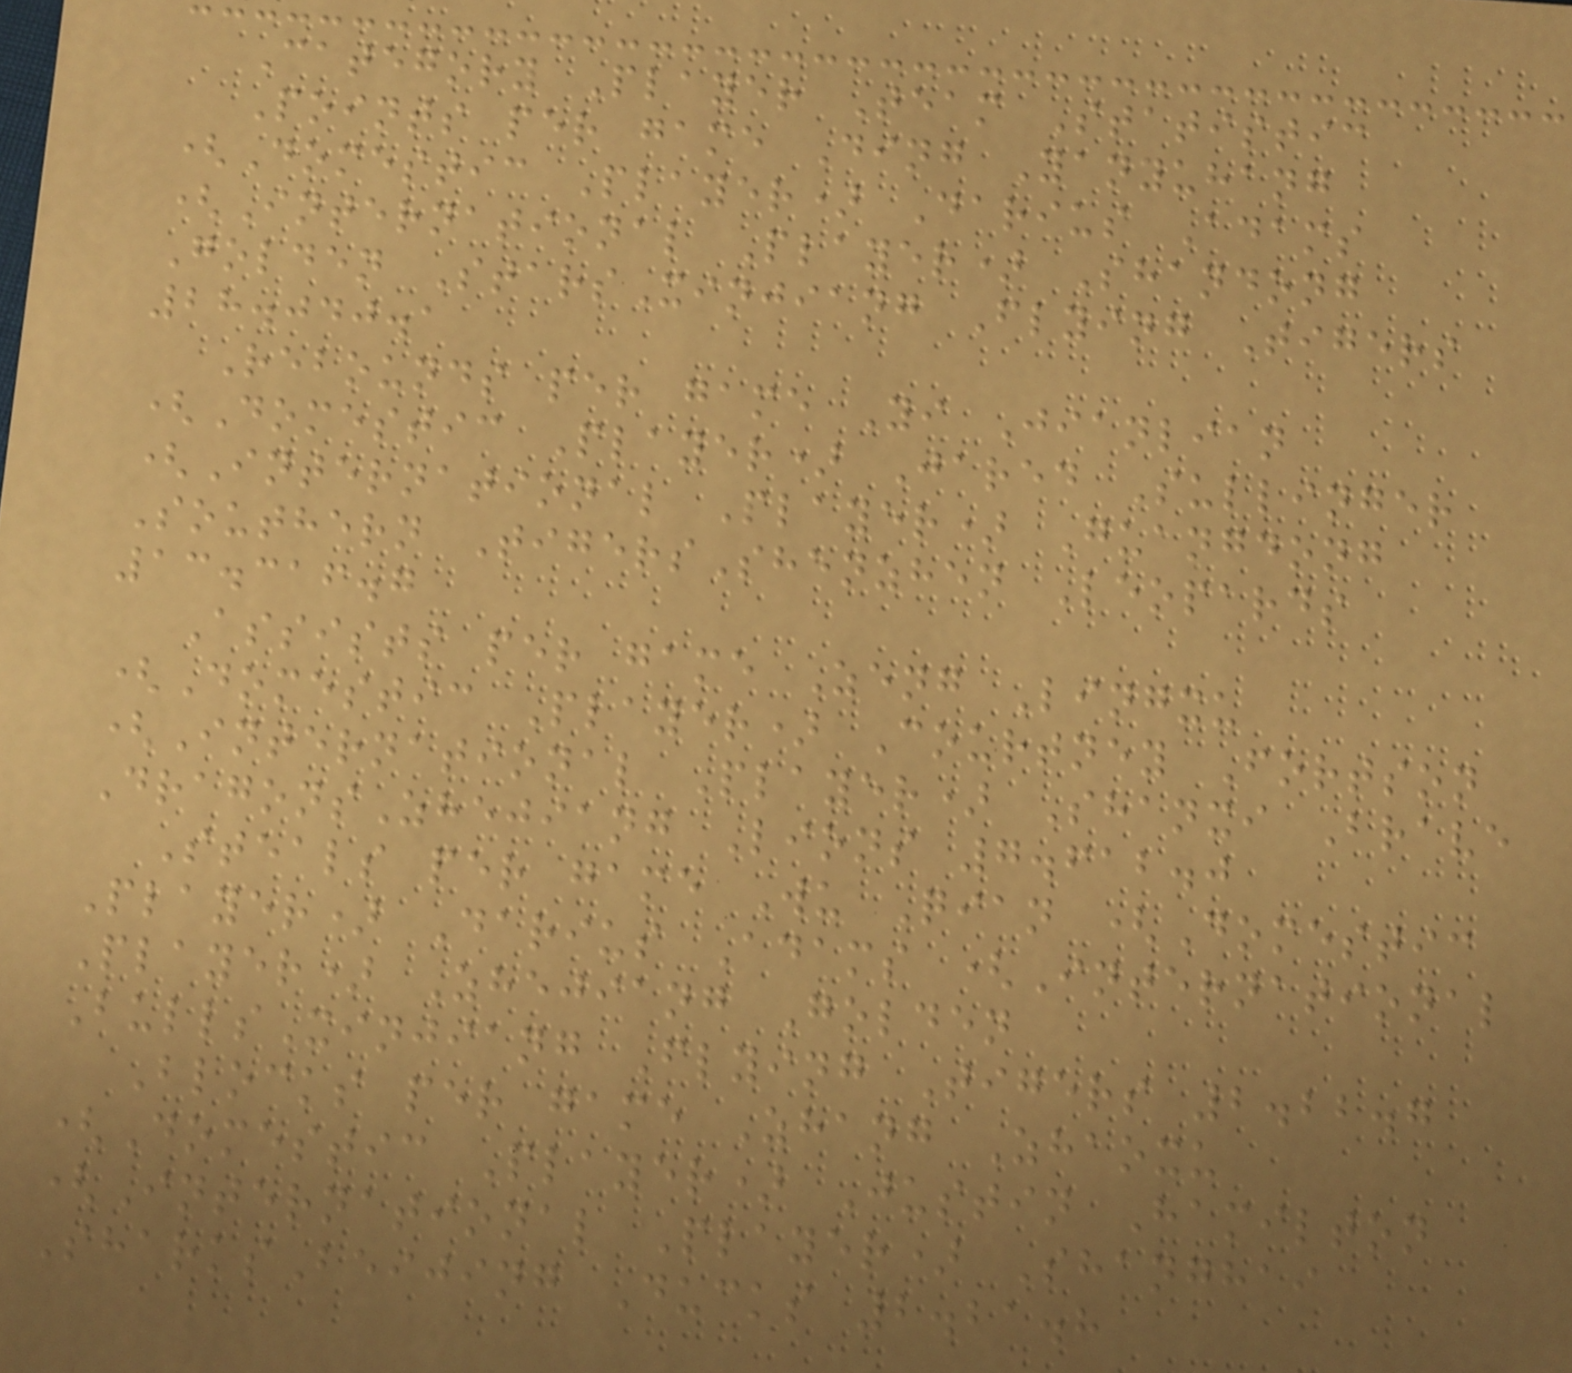Category Player Team Statistic
Points per game Ding Yanyuhang
(Domestic Player) Darius Adams
(International Player) Shandong
Golden StarsXinjiang Flying Tigers
28.040.1
Rebounds per game Yi Jianlian
(Domestic Player) Jared Sullinger
(International Player) Guangdong
Southern TigersShenzhen Leopards
13.316.7
Assists per game Zeng Lingxu
(Domestic Player) Courtney Fortson
(International Player) Shanxi Brave
DragonsZhejiang Lions 7.612.0
Steals per game Wu Qian (Domestic
Player) Darius Adams (International
Player) Zhejiang Golden
BullsXinjiang Flying Tigers 2.22.7
Blocks per game Zhang Zhaoxu
(Domestic Player) Justin Hamilton
(International Player) Shanghai
SharksBeijing Ducks 2.21.8
